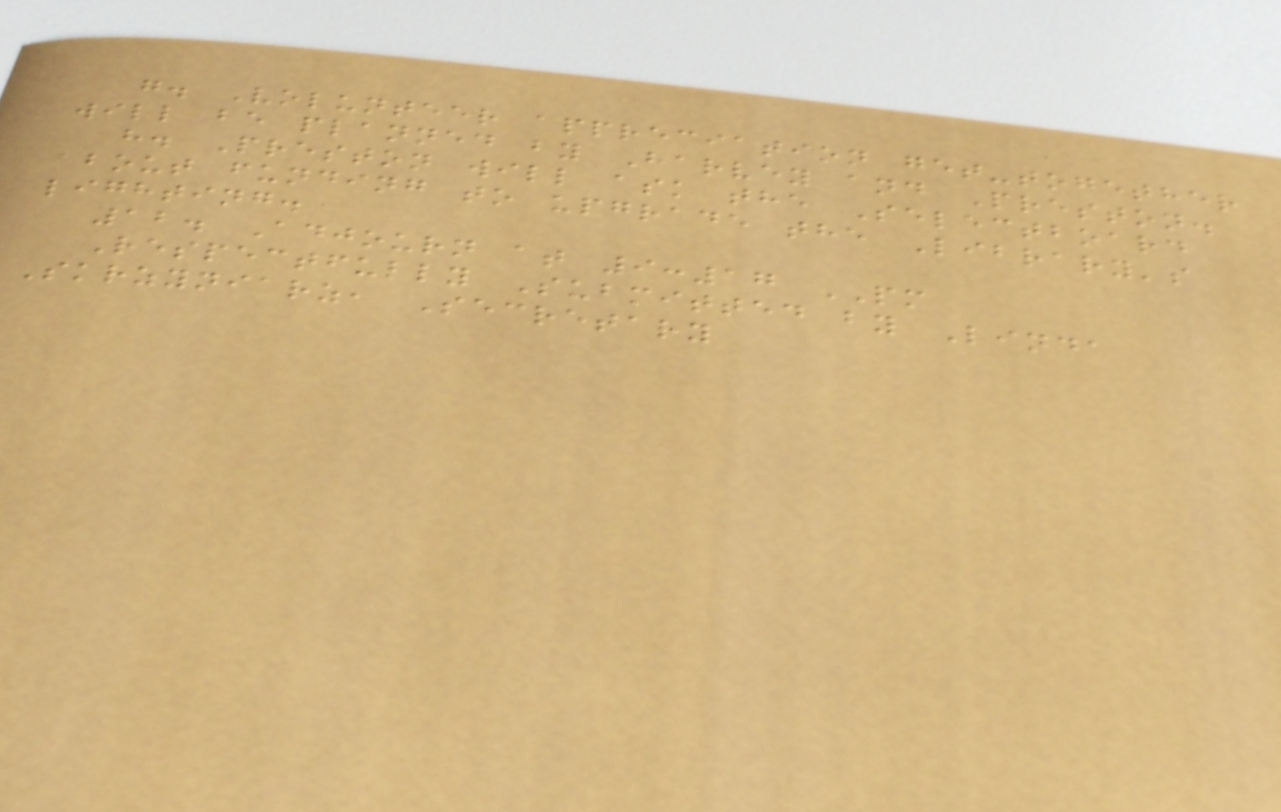g. Volunteer appreciation get-together
will be planned by Harvey and Preston.
h. Preston will ask the Selectboard
about funding to upgrade the Library's
lighting.
12. Adjourn at 9:17 PM
Respectfully Submitted by Linda
Skrzyniarz, Secretary
